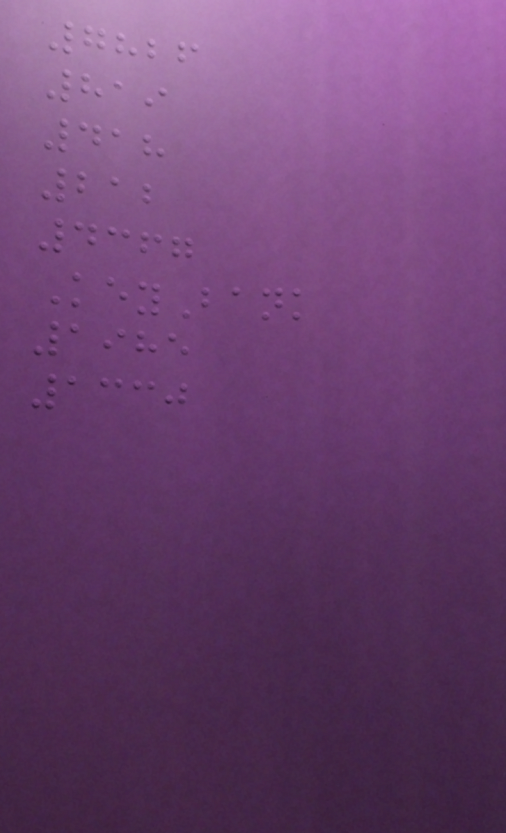7826
819
418
212
4367
KeyBank
1985
1330
